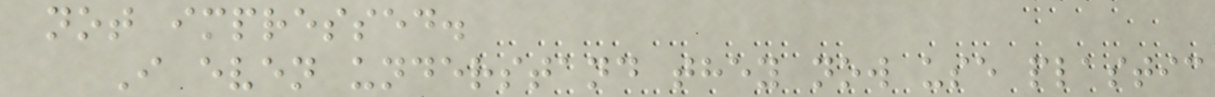not impressed.
I even understand they now use plastic
